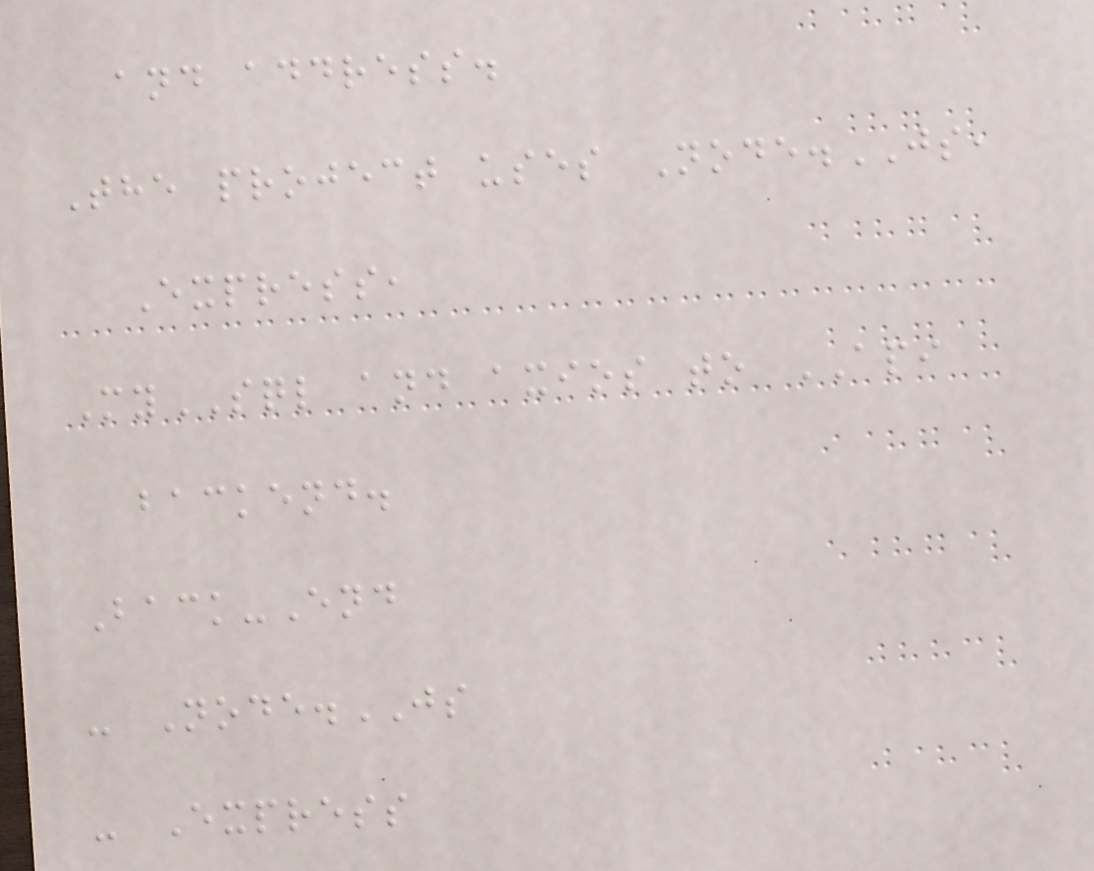and address.
The project uses Node.JS,
Express,
MySQL and axios to API
backend.
Back-End
- Node.JS
- Express
